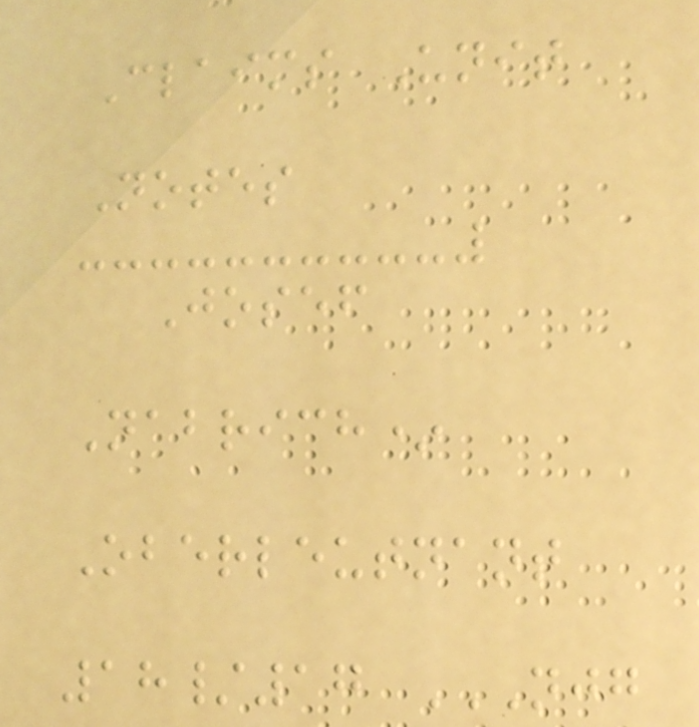Claims Unit
Notes
Josef
Nabrich*
Oberleutnant
18/17 NJG
